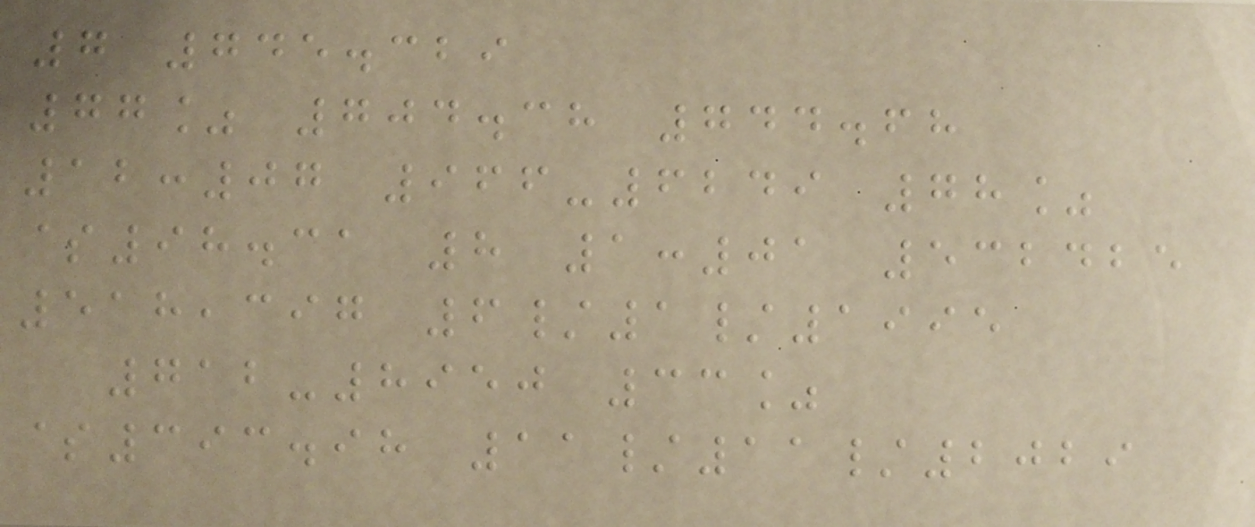7 745.329
77% 704.38 744.68
12:07 966-6249 78%
$98.31 8 1:01 532425
518,397 6/1/1995
712-8950 33%
$393.98 11/11/2029
